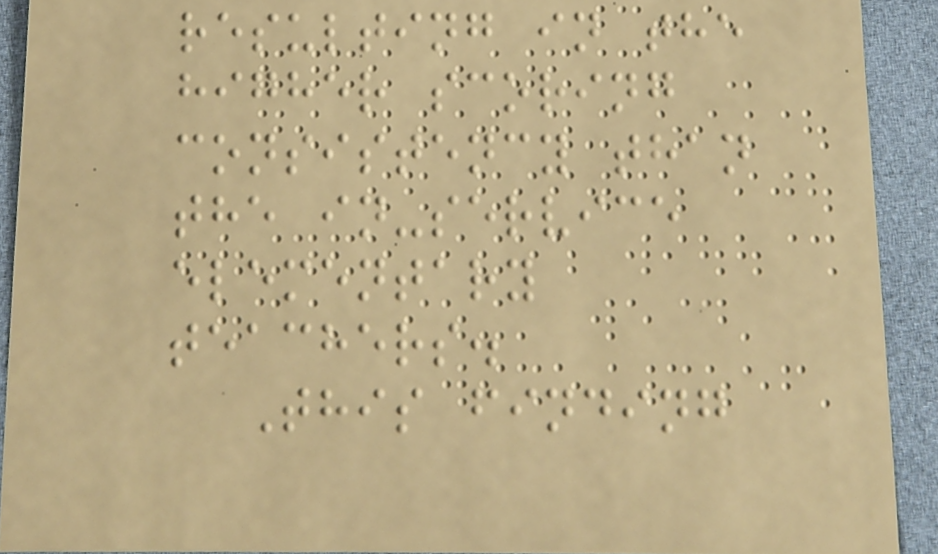resulting in the
higher scoring
consistency than
the in-service
elementary
teachers.
This finding
